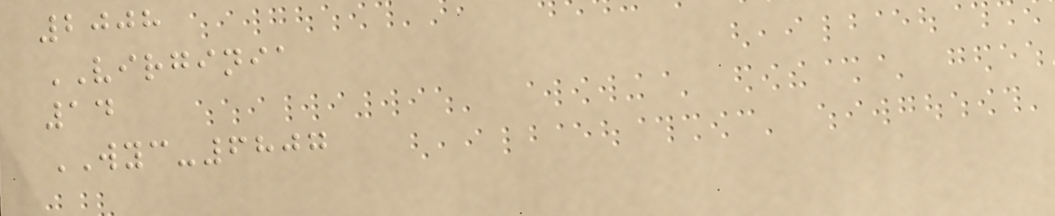2008
VIRGINIA
14
WYC-6807
